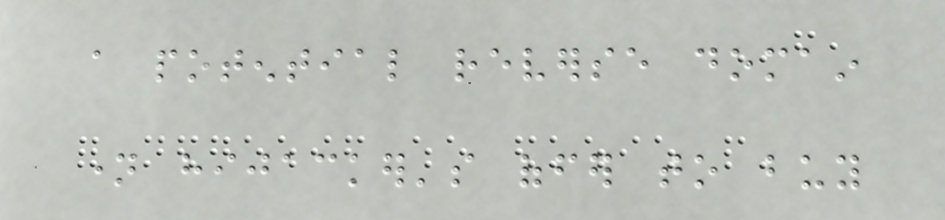a potential reverse domain
name hijacker's offer to buy
